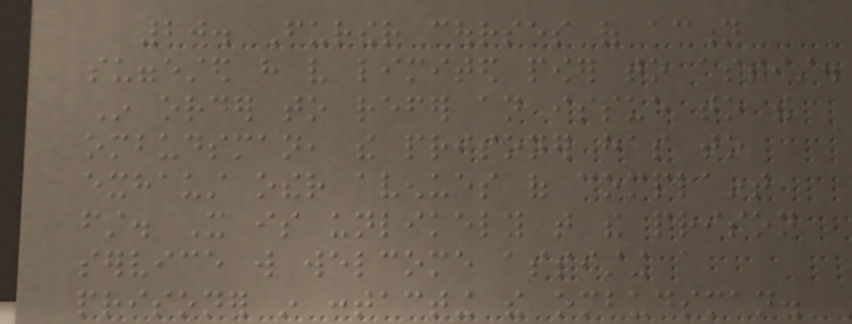20. Further courses of action
suggested have very limited power to assist.
In order to refer an issue to the
ombudsman, the prisoner has to
exhaust other avenues of complaint
first. It is unlikely that the prison
service will welcome assisting a
prisoner in contacting the ombudsman.
